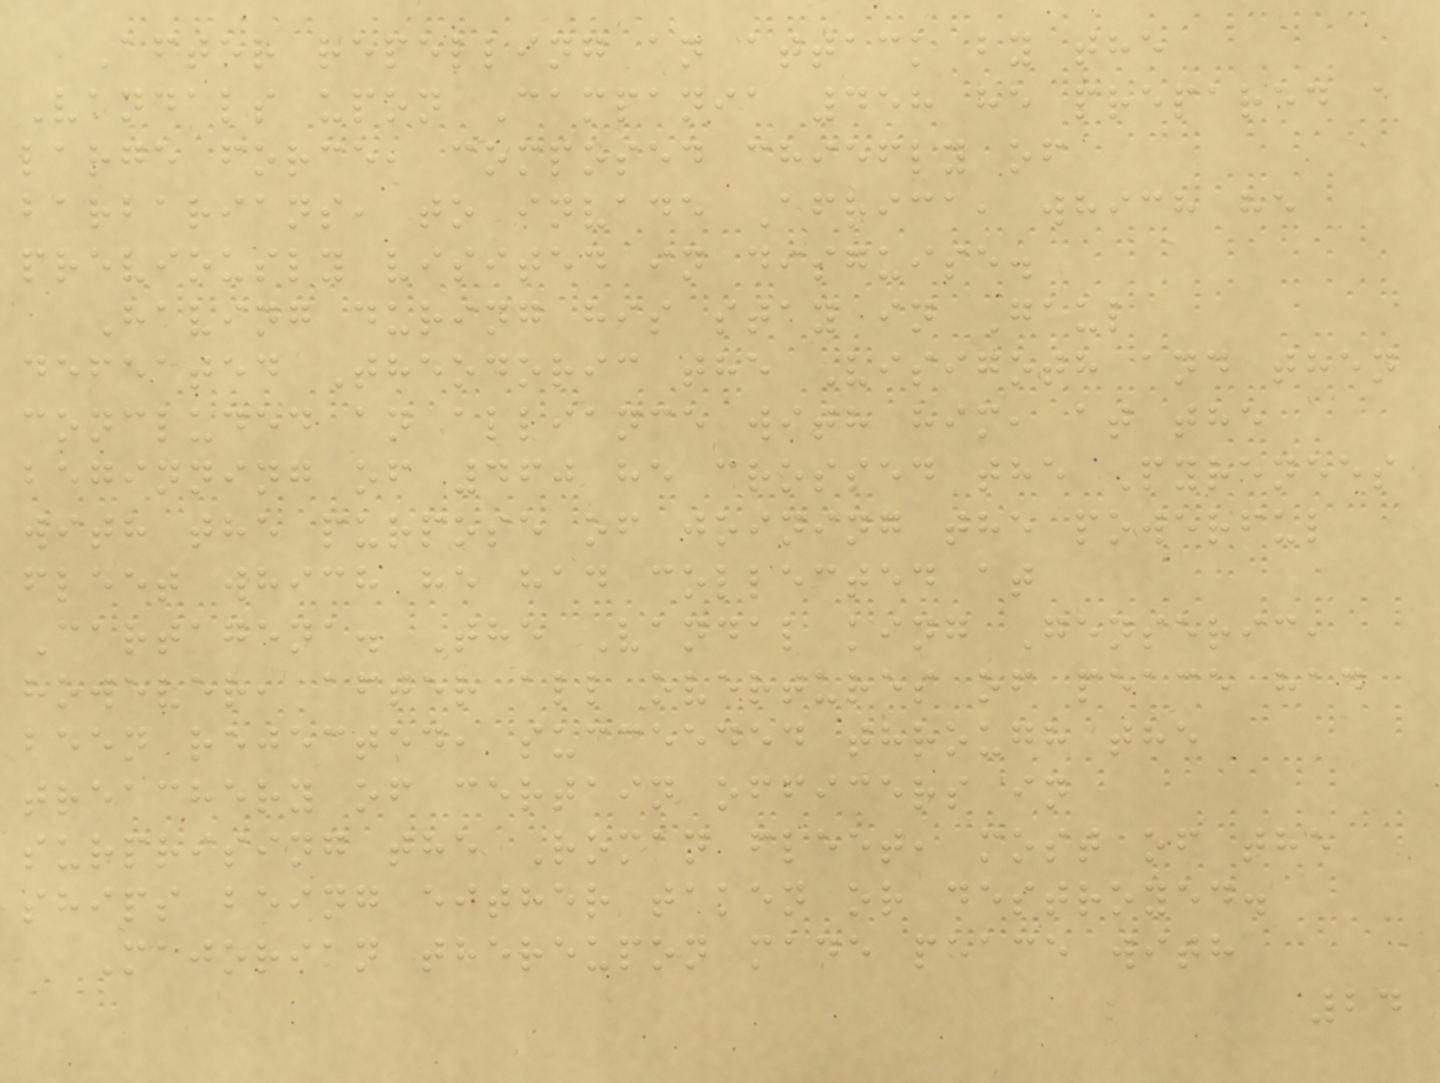After repelling an attack by the
Vandals upon Campania 458 he prepared a
large force, composed chiefly of
barbarians, to invade Africa, which he
previously visited in disguise.
Having during his stay in Gaul
defeated Theodoric the Visigoth and then
concluded an alliance with him, at the
beginning of 460 he crossed the Pyrenees
with the purpose of joining the powerful
fleet which he had collected at
Cartagena. The Vandal king Genseric,
however, after all overtures of peace had
been rejected, succeeded through the
treachery of certain officers in
surprising the Roman fleet, most of the
ships being either taken or destroyed.
Majorian thereupon made peace with
24
